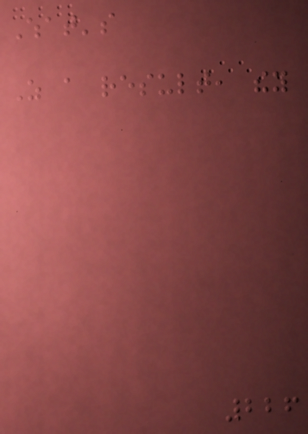What's
As a result, they
226
